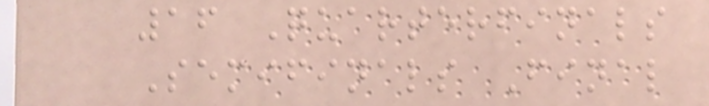16 Quarterfinals
Semifinals Final
